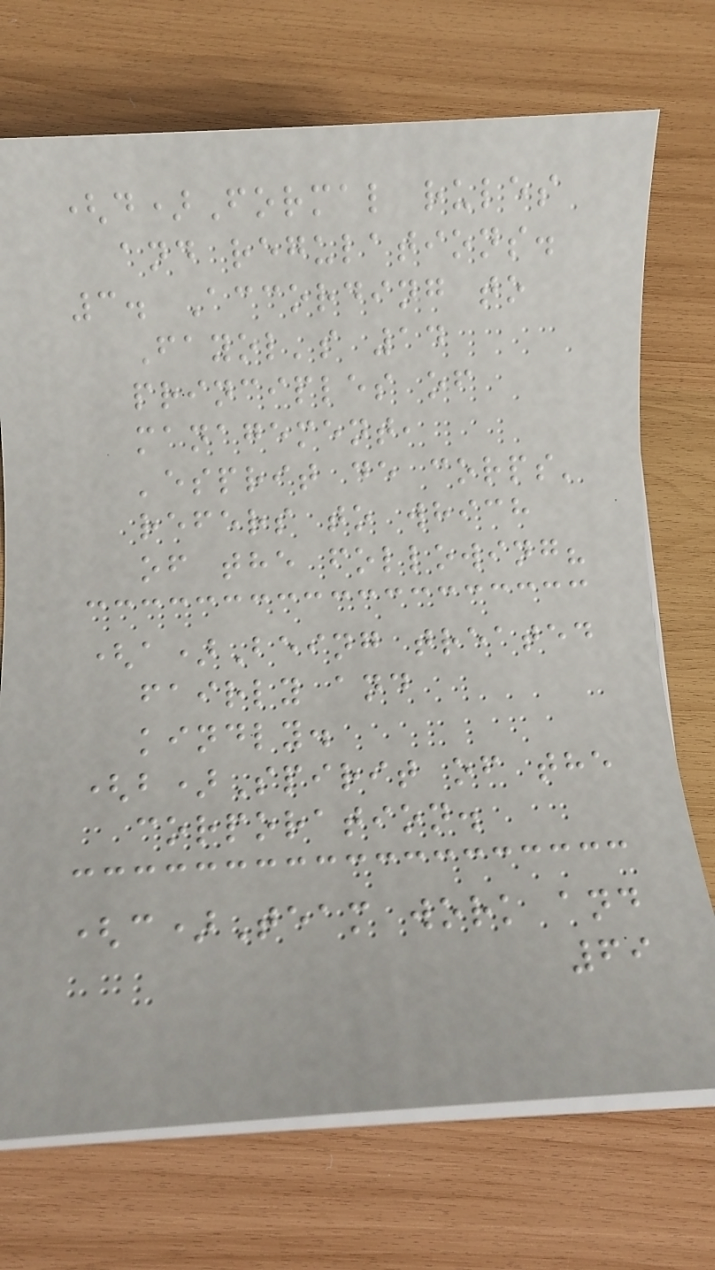(d)Formal rules
and regulations.
3. According to
Fayol's 14
principles of
management,
'esprit de corps'
refers to which
of the following?
(a)Being treated
fairly and
kindly.
(b)Spirit of the
corporation.
(c)Team work and
69
